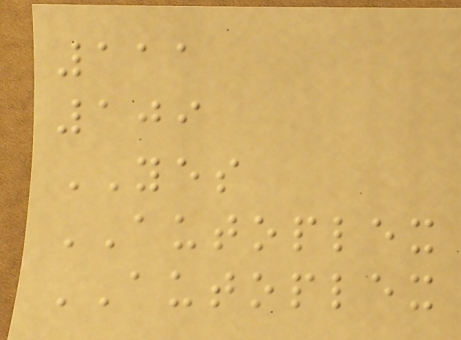111
109
YES
AUTOPLEX
AUTOPLEX
